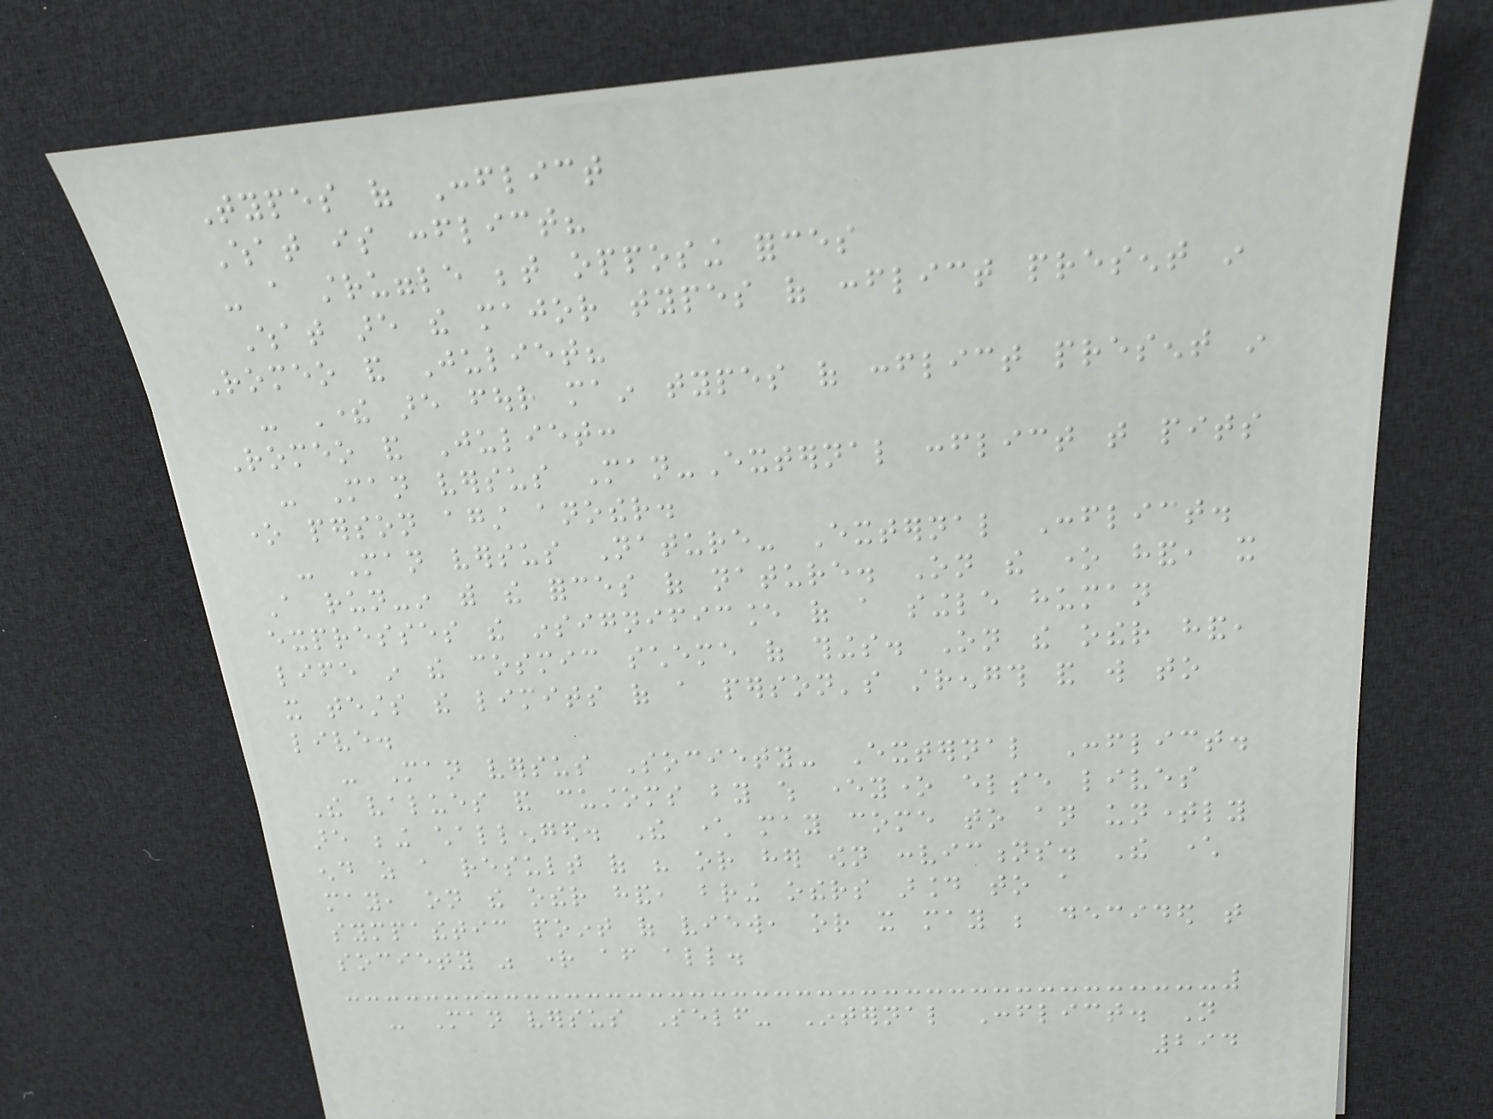Types of Conflict
What is conflict?
- a struggle between opposing forces
What are the major types of conflict present in
Romeo and Juliet?
- There are four main types of conflict present in
Romeo and Juliet:
- Man versus Man-External conflict that pits
one person against another.
- Man versus Nature- External Conflict.
A run-in with the forces of nature. On the one hand, it
expresses the insignificance of a single human
life in the cosmic scheme of things. On the other hand,
it tests the limits of a person's strength and will to
live.
- Man versus Society- External Conflict.
The values and customs by which everyone else lives
are being challenged. The character may come to an untimely
end as a result of his or her own convictions. The character
may, on the other hand, bring others around to a
sympathetic point of view, or it may be decided that
society was right after all.
- Man versus Self- Internal Conflict. Not
294
